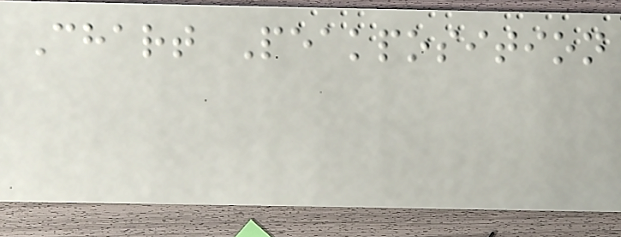Chart Peakposition
